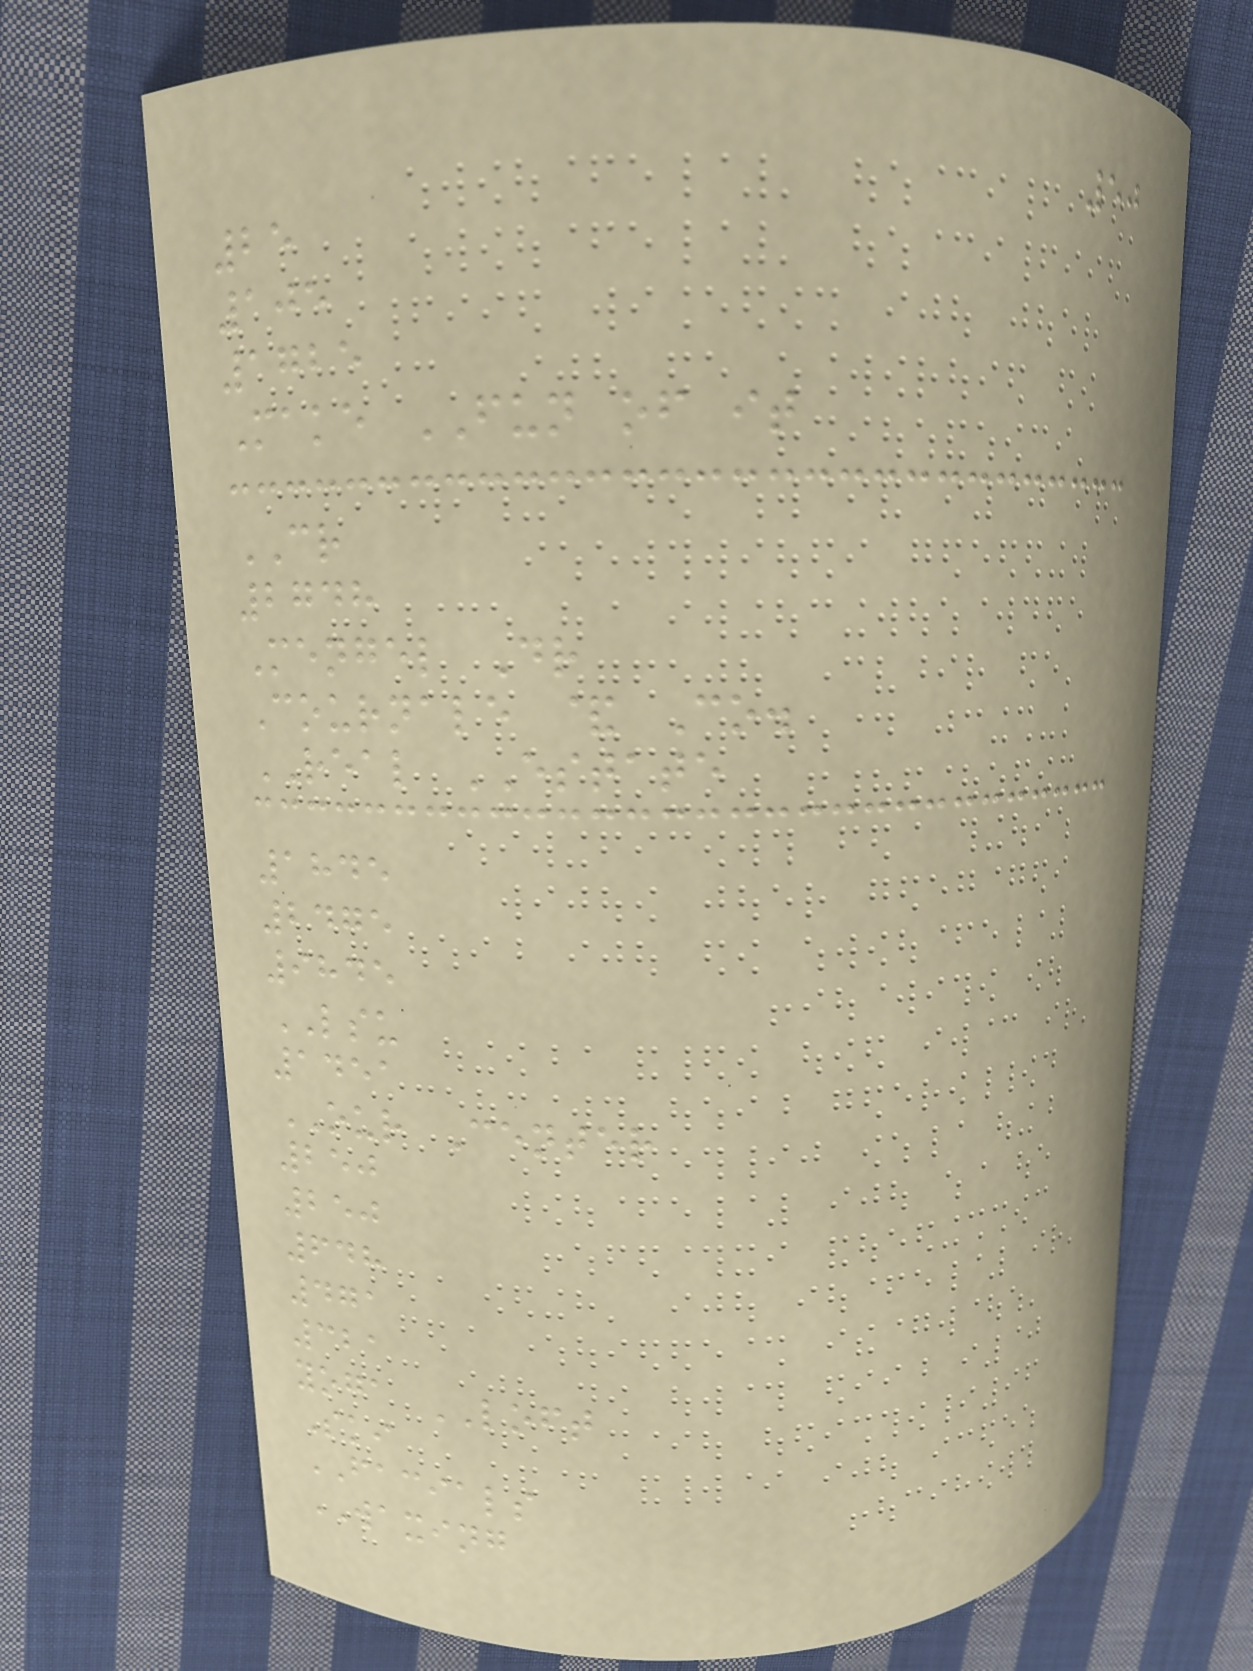50
25
105
1725
Make FUN of it
CR
2748
Mengel Dr
Cournale & Co.
REAL ESTATE
1845
2475
9845
LSU
1451
OUR Center
250
250
648
471
321
yoga LOFT
Ski
FACIALS
WAXING
